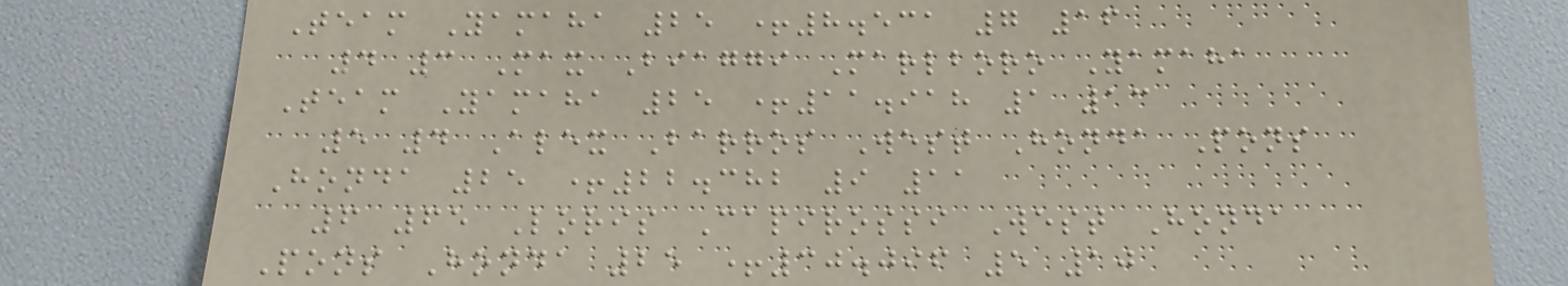Team Yamaha 25 +8.531 7 16
4 3 Max Biaggi Marlboro Yamaha
Team Yamaha 25 +11.918 1 13
5 4 Alex Barros West Honda Pons
Honda 25 +22.382 9 11
6 65 Loris Capirossi West Honda
Pons Honda 25 +30.096 5 10
